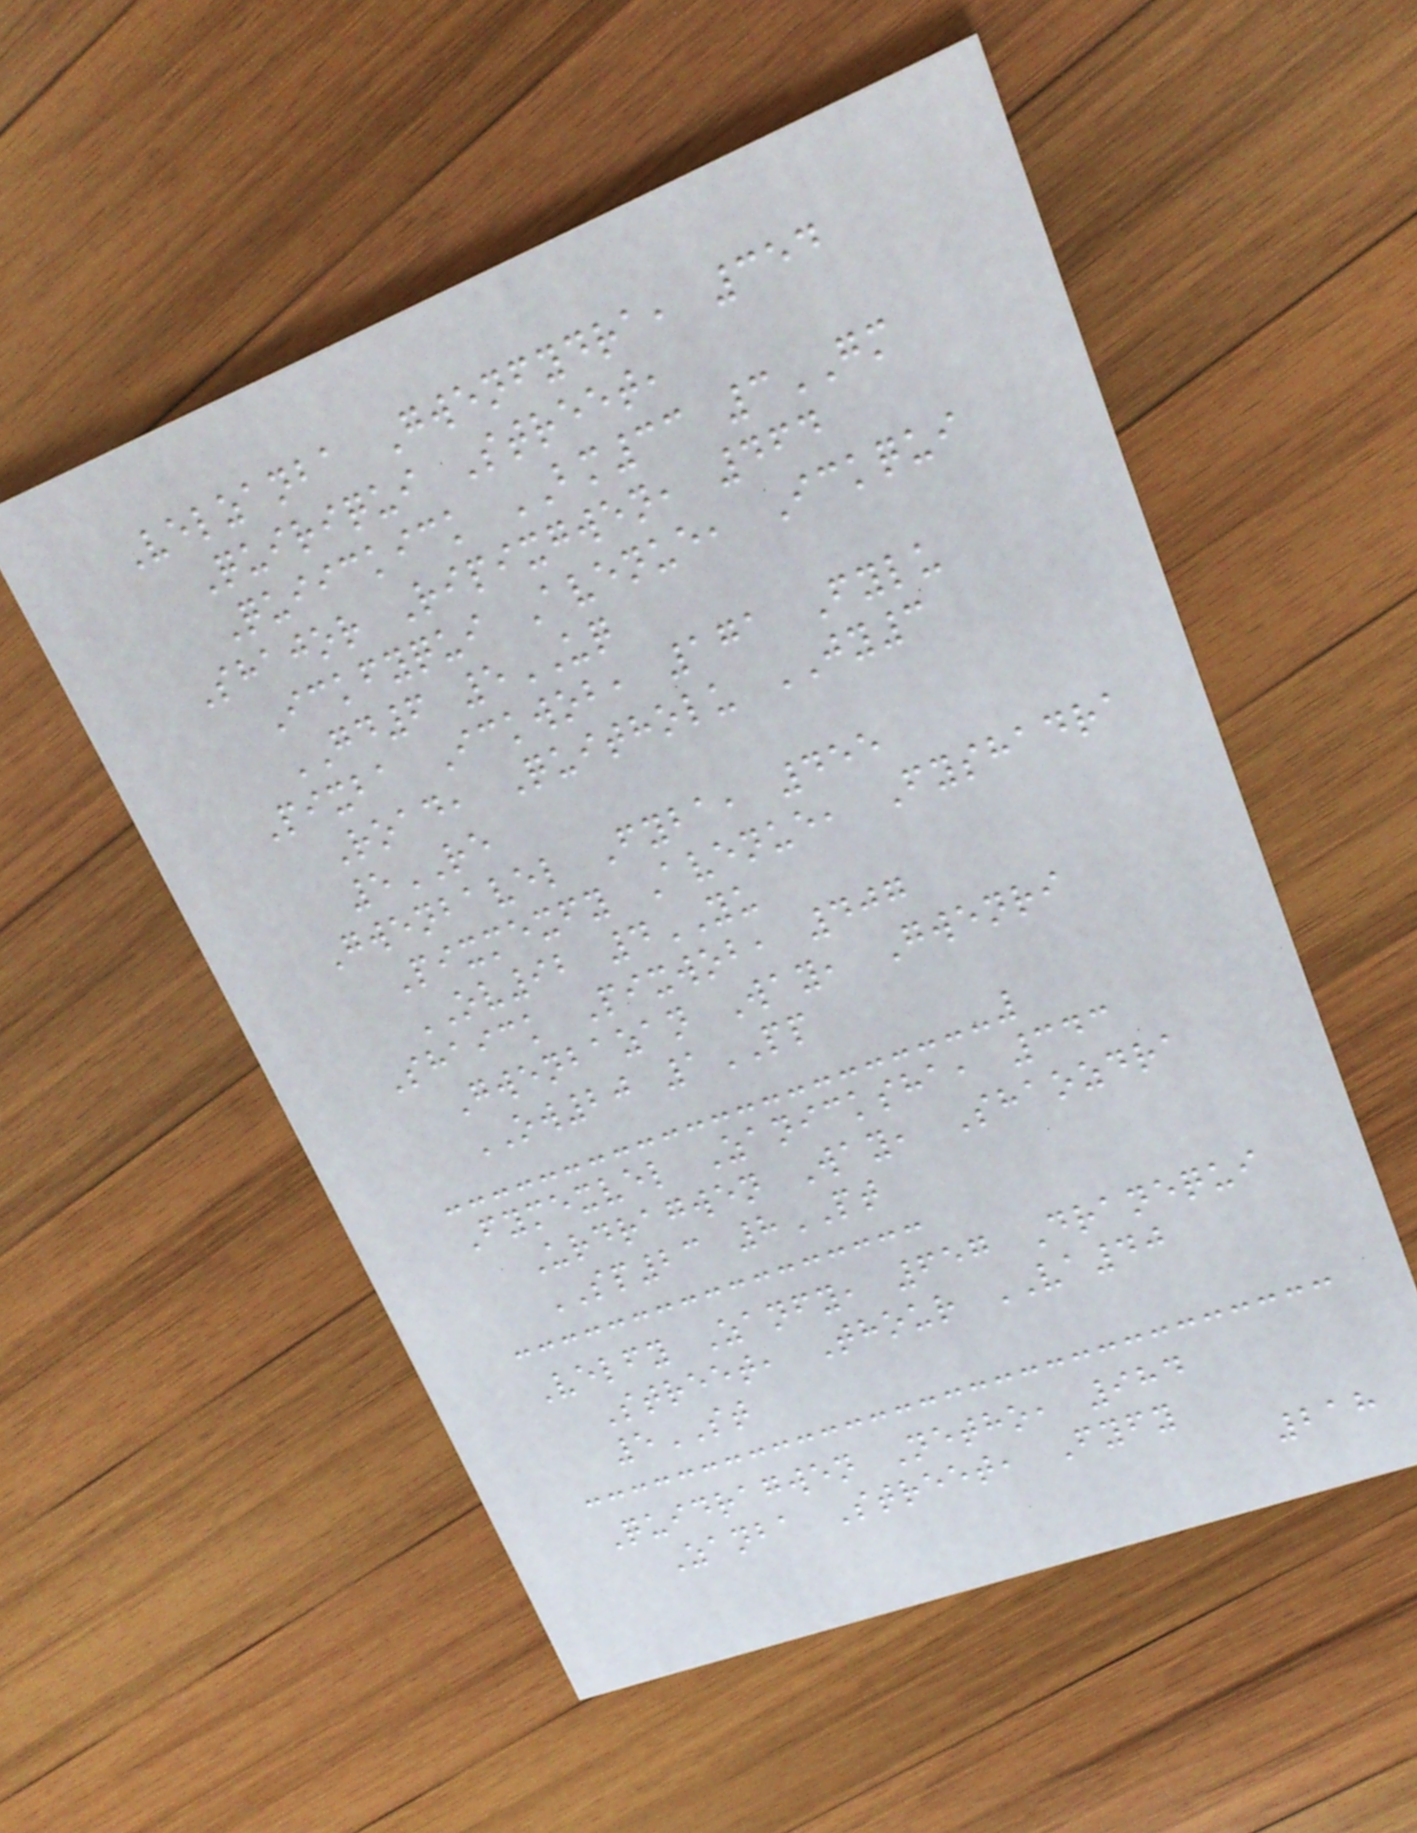Velzanba Gwenfydra, 354
Quiriqui Street,
Quiickick BM33 3GM
Shajor Ripixgwen, 464
Ickfyqui Avenue, Ickqui
GD6 5UQ
Pixba Ickwob, 171 Fylu
Road, Quitholu JY3
5RE
Gwenbavel Fyba, 455
Pixmexfy Avenue, Fyshadra
OV92 4YU
Shaick Pixwob, 407
Gwenbazan Way, Gwenri
OW20 1PP
Fymexvel Zanicksha, 343
Urdragwen Way, Shaozdra
SP23 8PT
Velfy Zanfy, 657 Dranequi
Street, Thour VA40
5ST
Quidragwen Netho, 984
Zanba Street, Fyfy
218
